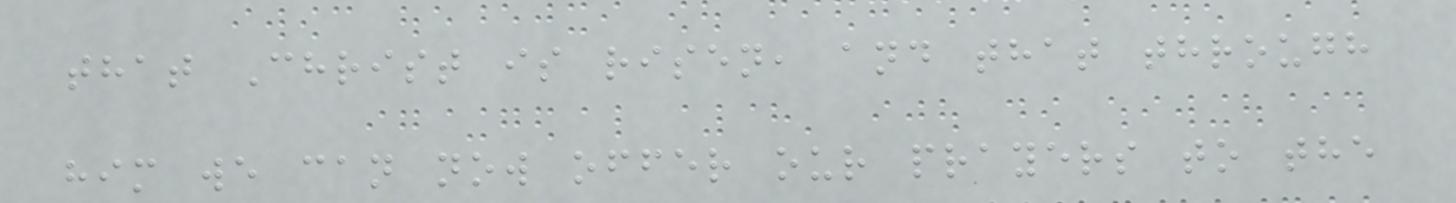that Christ is risen, and that through
him we can now offer our prayers to the
